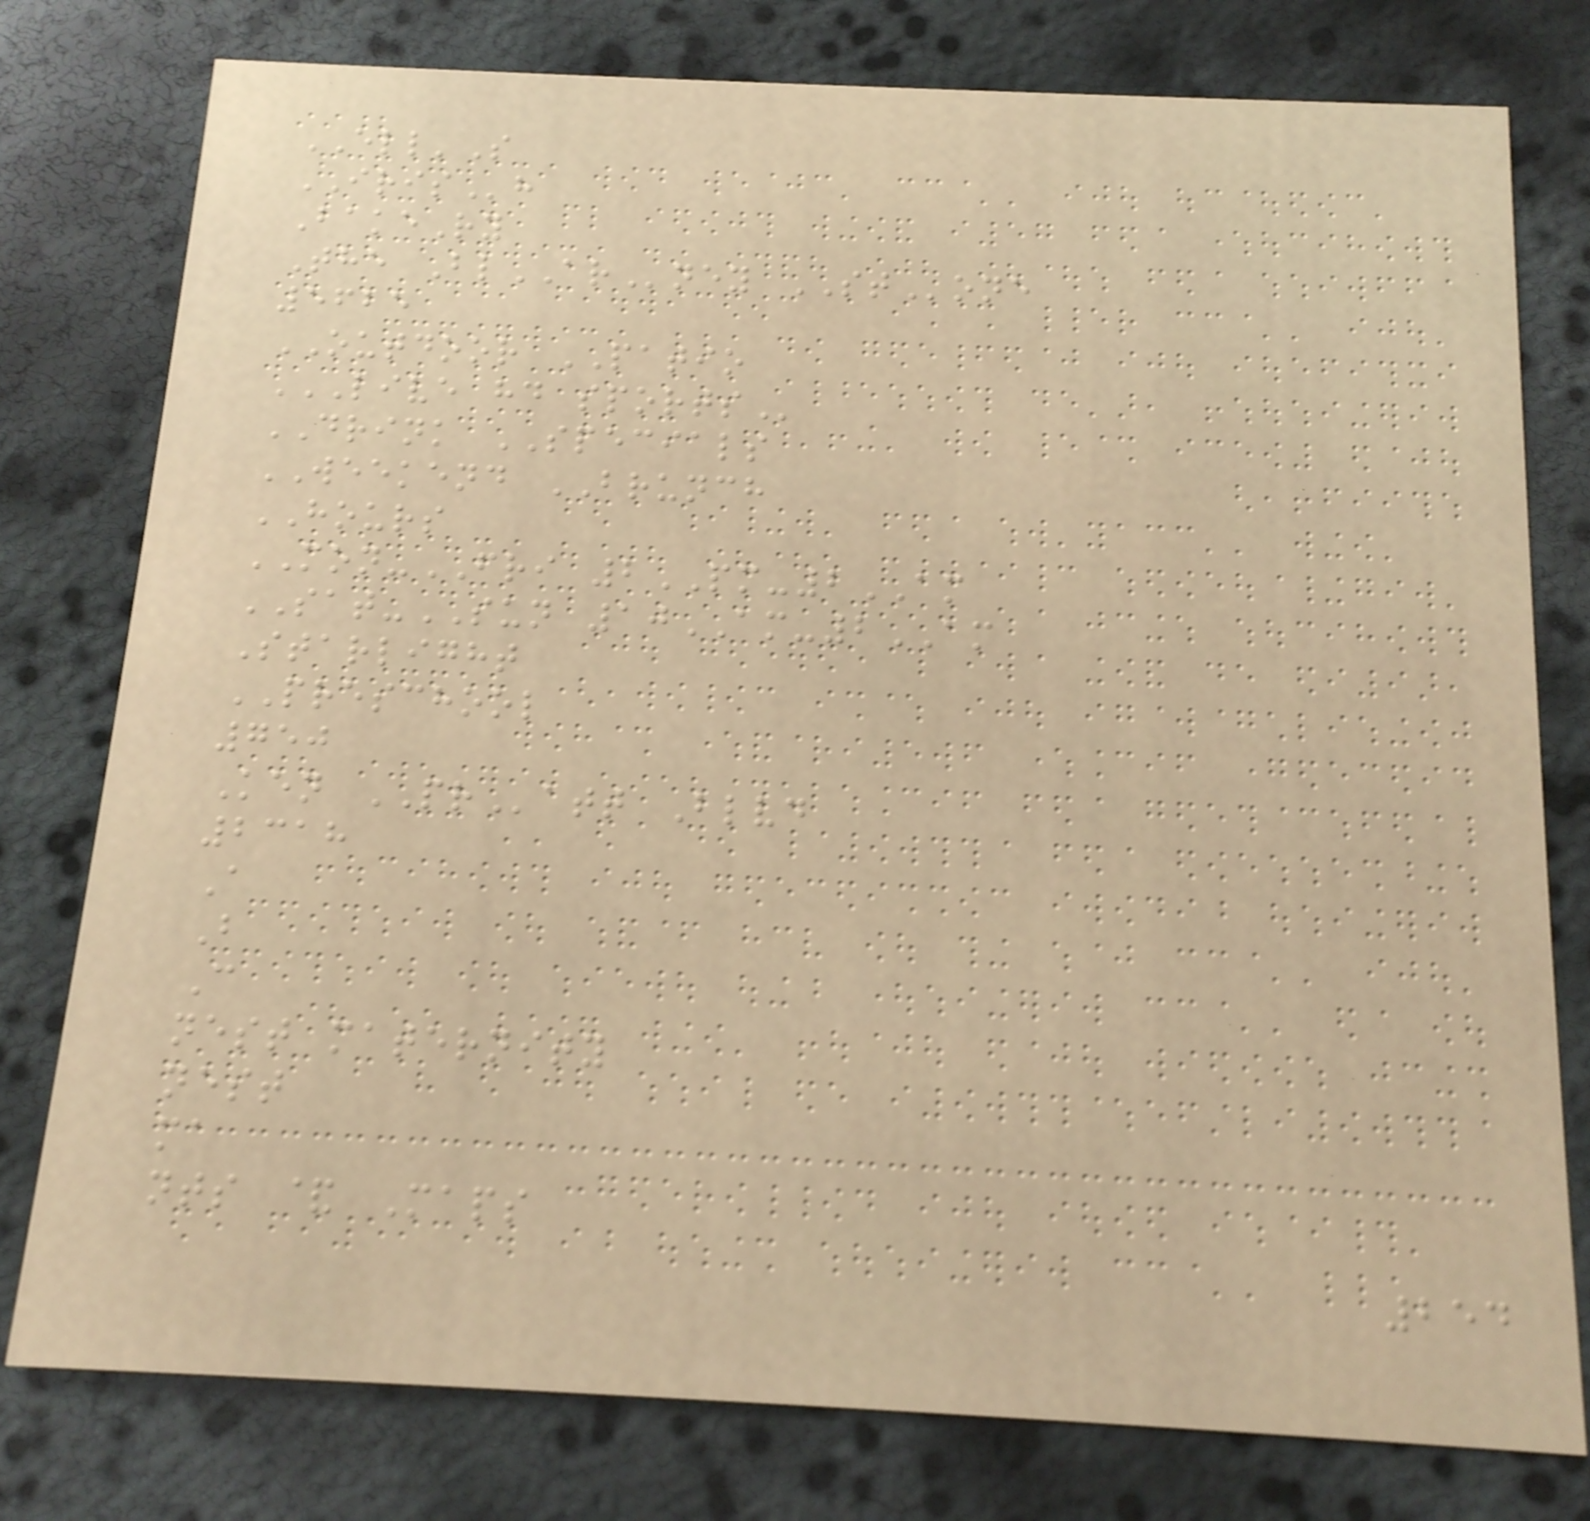ELL'S
IRISh
BakeRy
The BlARney STone
5625
OUTDOOR PATIO
LIVE HD SPORTS
DRINK SPECIALS
WEEKEND BRUNCH
HOURS
MON-FRI 2PM-2AM
SAT-SUN 10AM-2AM
Starlight
PRESCHOOL
750
Ken PRatt Blvd
2318
A
B
C
nest maternity
nest
ma
nts & Maps
254
